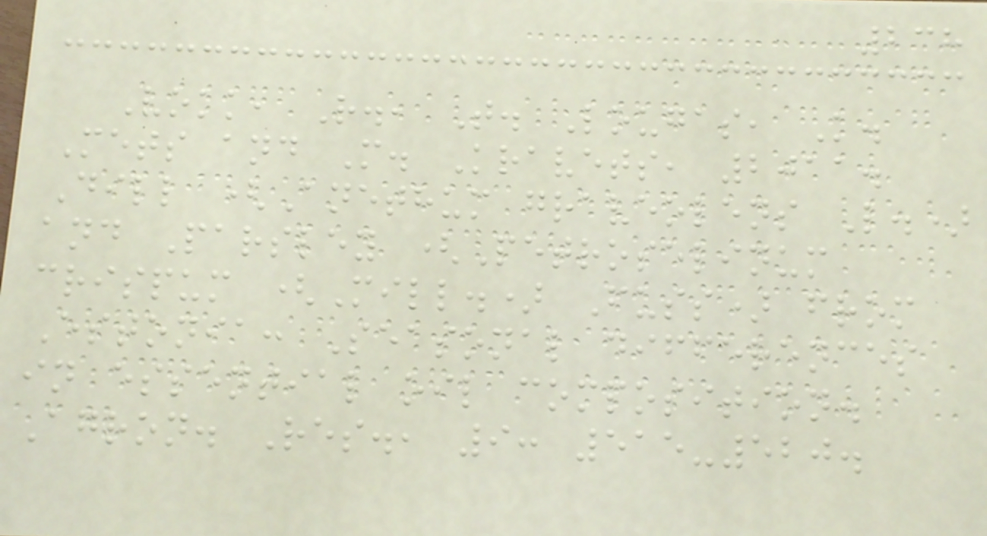238
Vokk, R., T. Lougas, K.
Mets and M. Kravets, 2011.
Dill (Anethum graveolens L.)
and Parsley (Petroselinum
crispum (Mill.) Fuss) from
Estonia: Seasonal differences
in essential oil composition.
Agron. Res., 9: 515-520.
